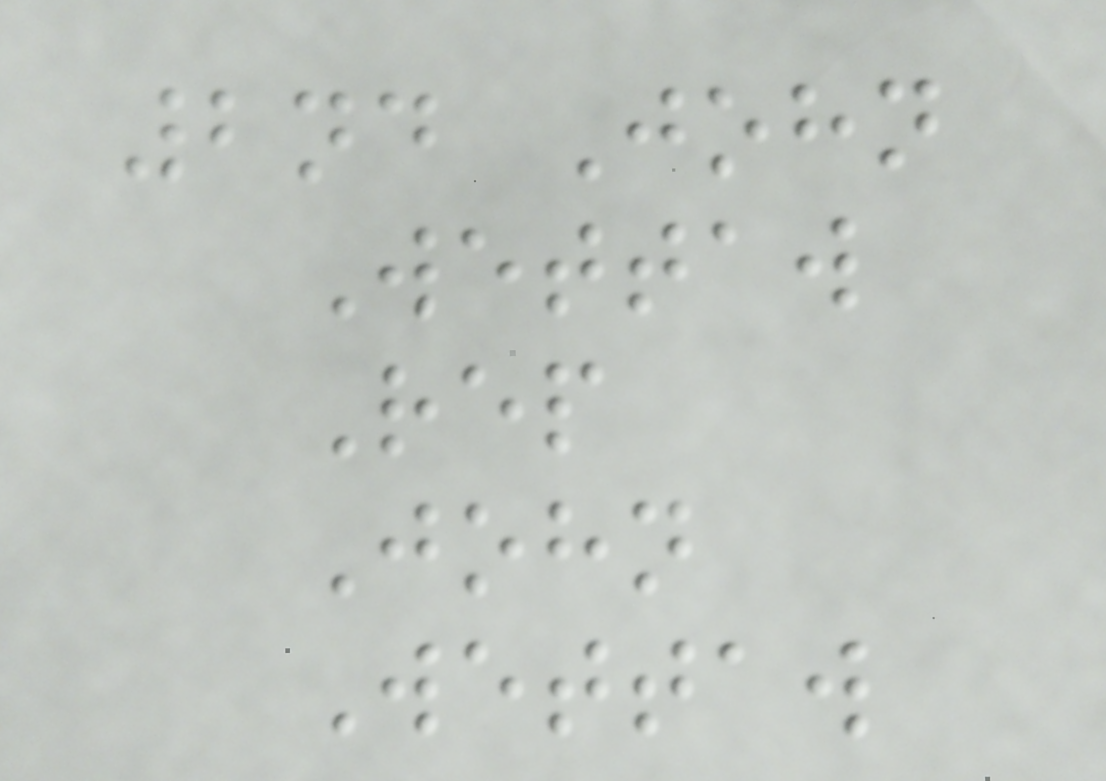2nd John
Wettaw
Rep
John
Wettaw
